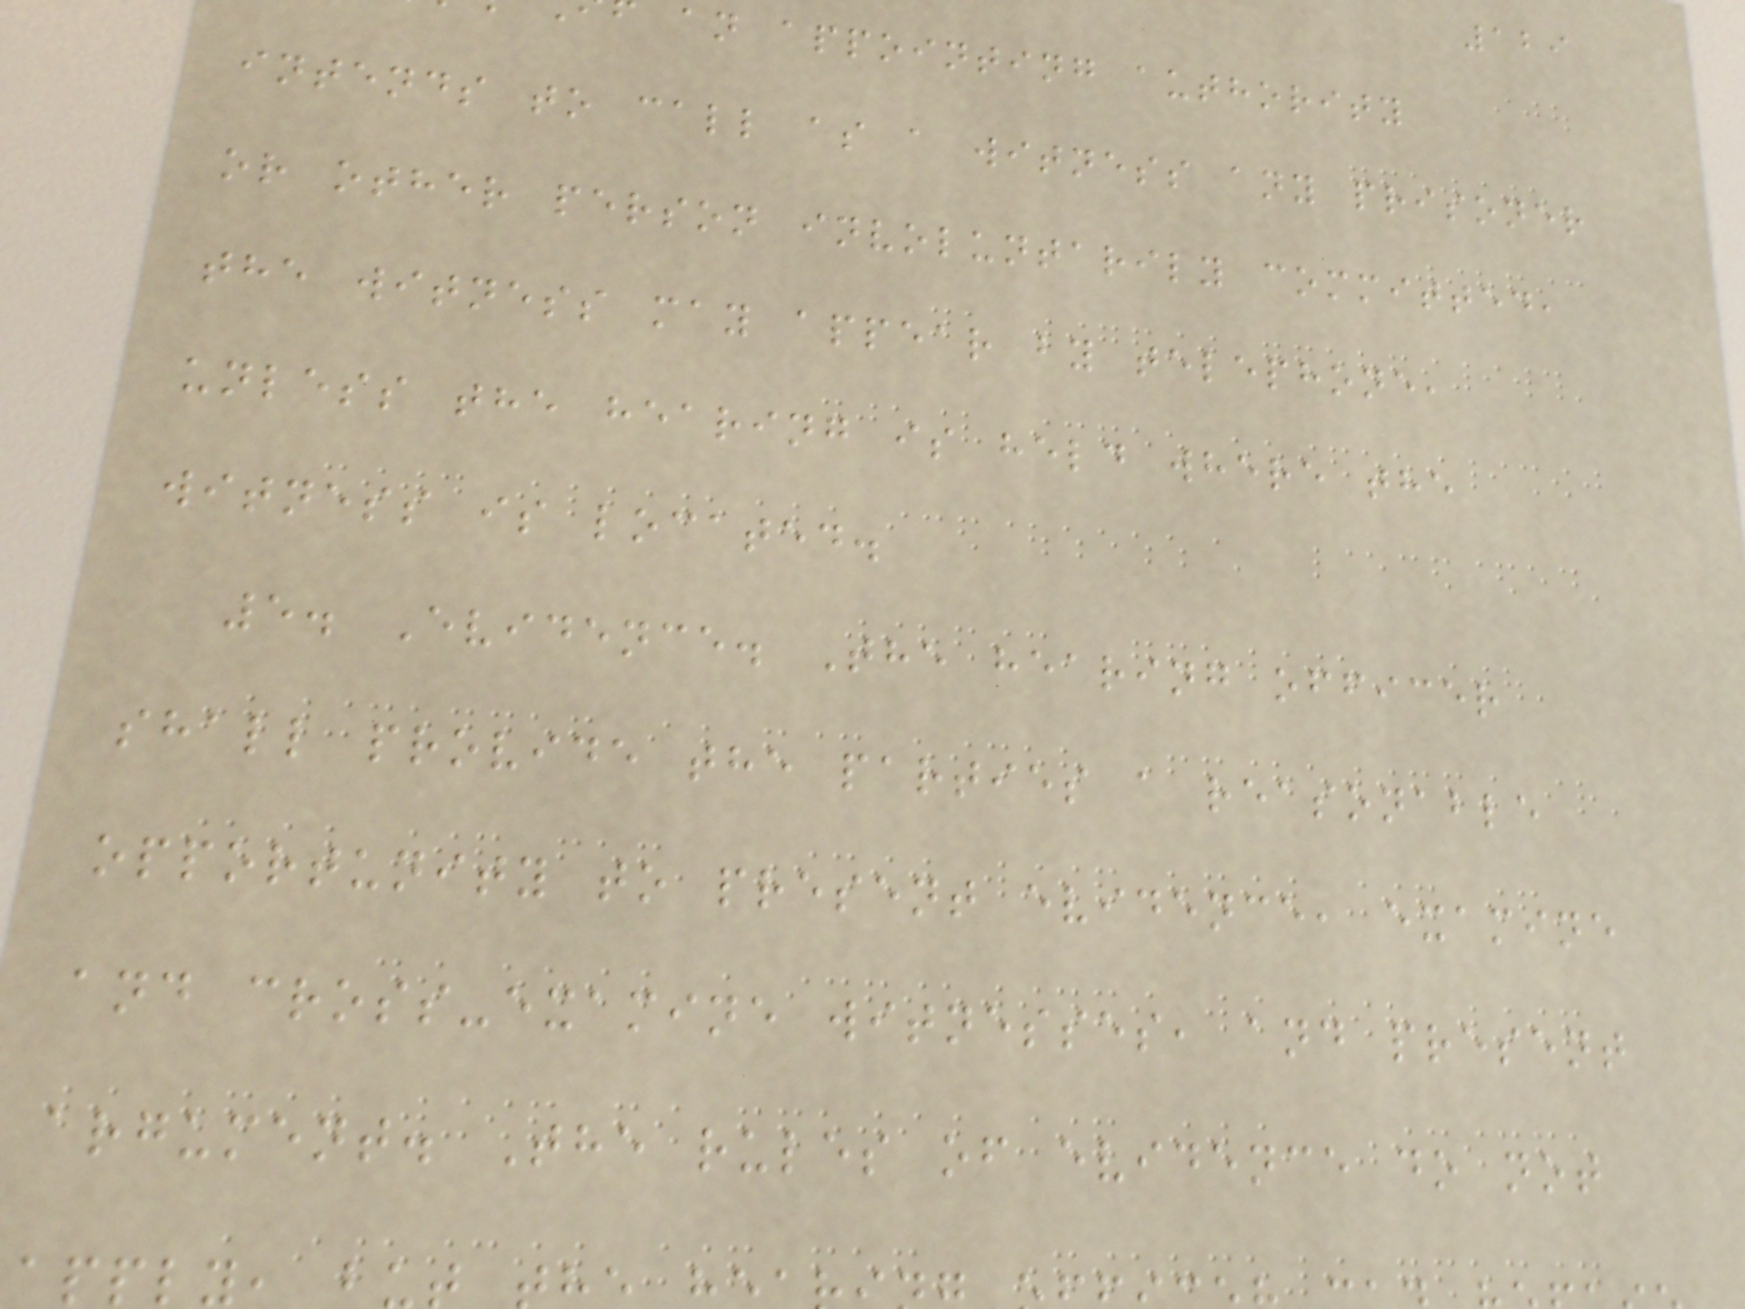129
an appointing authority
intends to call as a witness any prisoner
or other person involuntarily committed,
the witness may appear by telephone,
unless the hearing is held where the
witness is located.
5. Evidence. The hearing officer
shall provide the parties a reasonable
opportunity to present evidence, examine
and cross-examine witnesses, and present
argument. The rules of evidence do not
